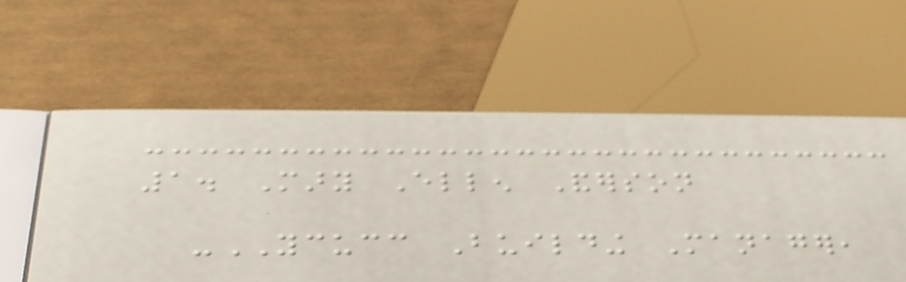1. Mary Ellen Anderson
-YCUCC Building Manager,
